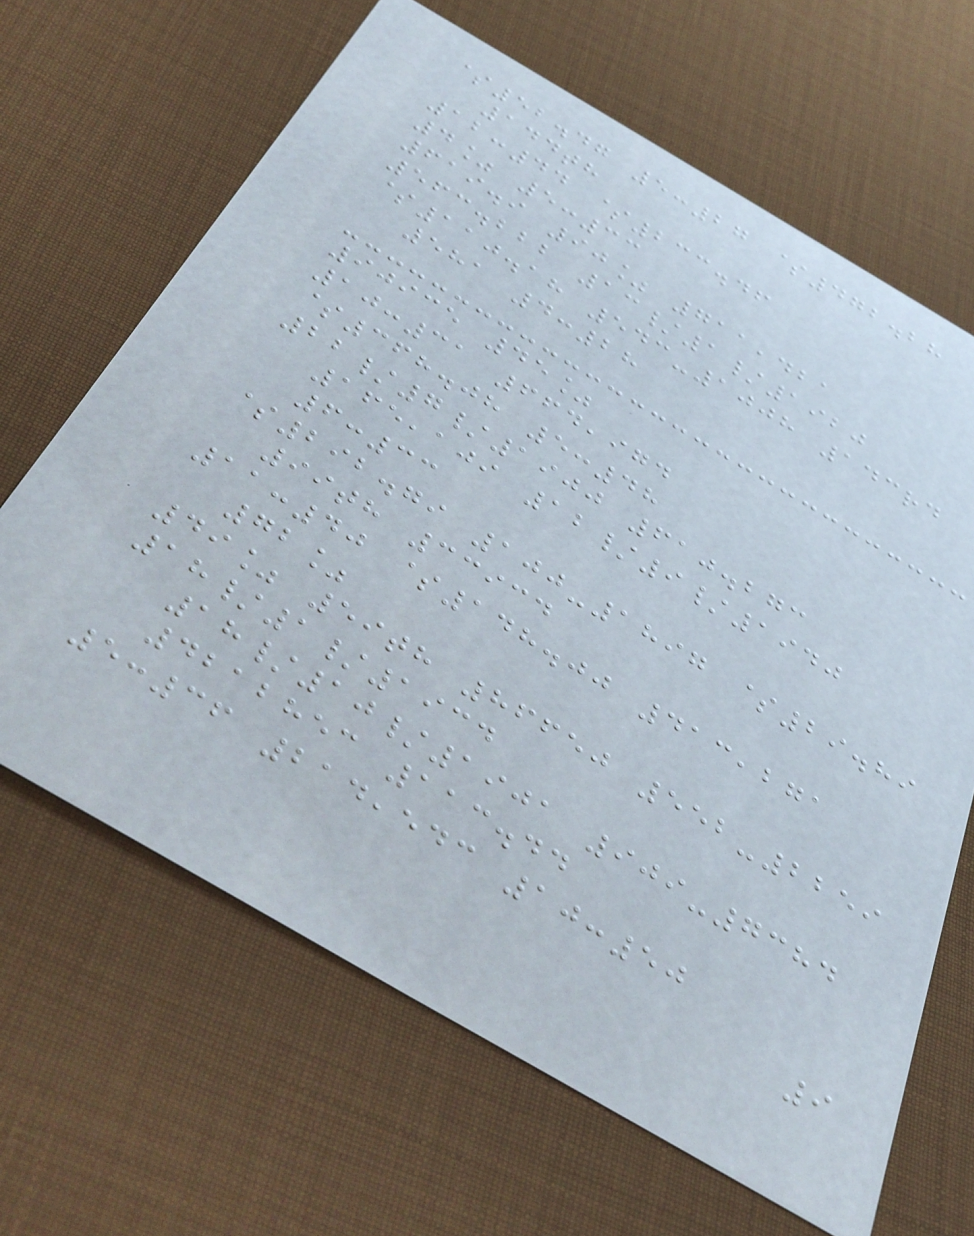$52.47 5:27 $472.28
144th
12:44 $233.46
4% 5:33
619.9 90% 711,421
563.222 13/1/1920
$110.18 543-1008 143rd
581 4:28
90935 45%
10:31 664,974
$368.08 5:48
22/7/1900 610.273
165,109 12/9/1940
6:33
$292.79 100-1897 $29.89
99th 33934
11:40 $148.00 413,271
72%
49% 59th 86650 552-2259
18/1/1934
18/10/1901 909-7384
4212853 113.44
5:36 214,543 10:50
9
